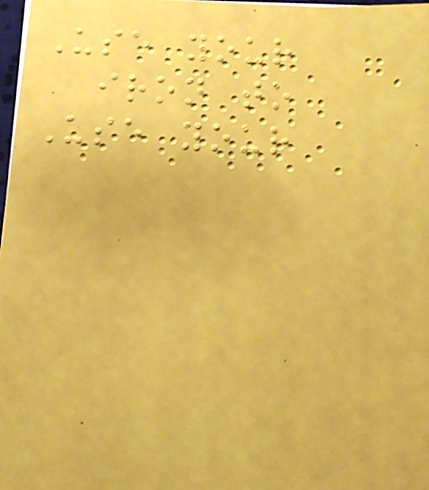Use your
iron to
Use your
